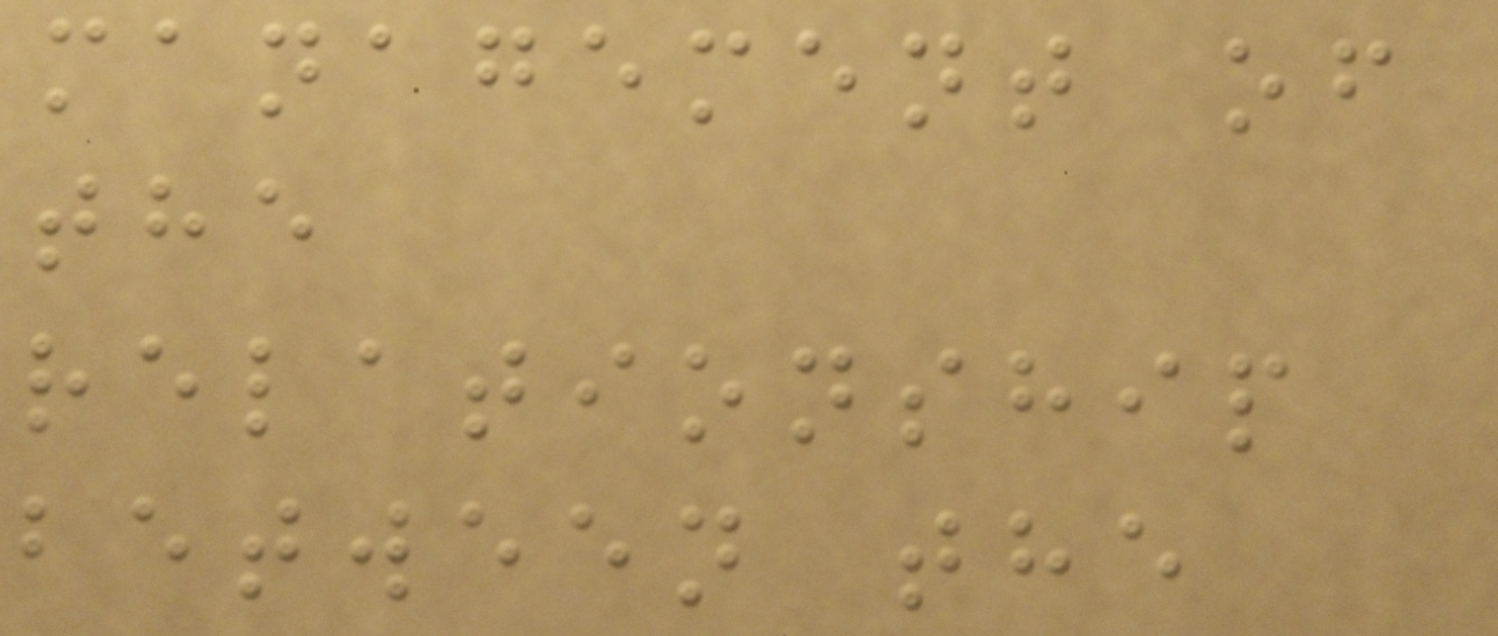management of
the
relationship
between the
